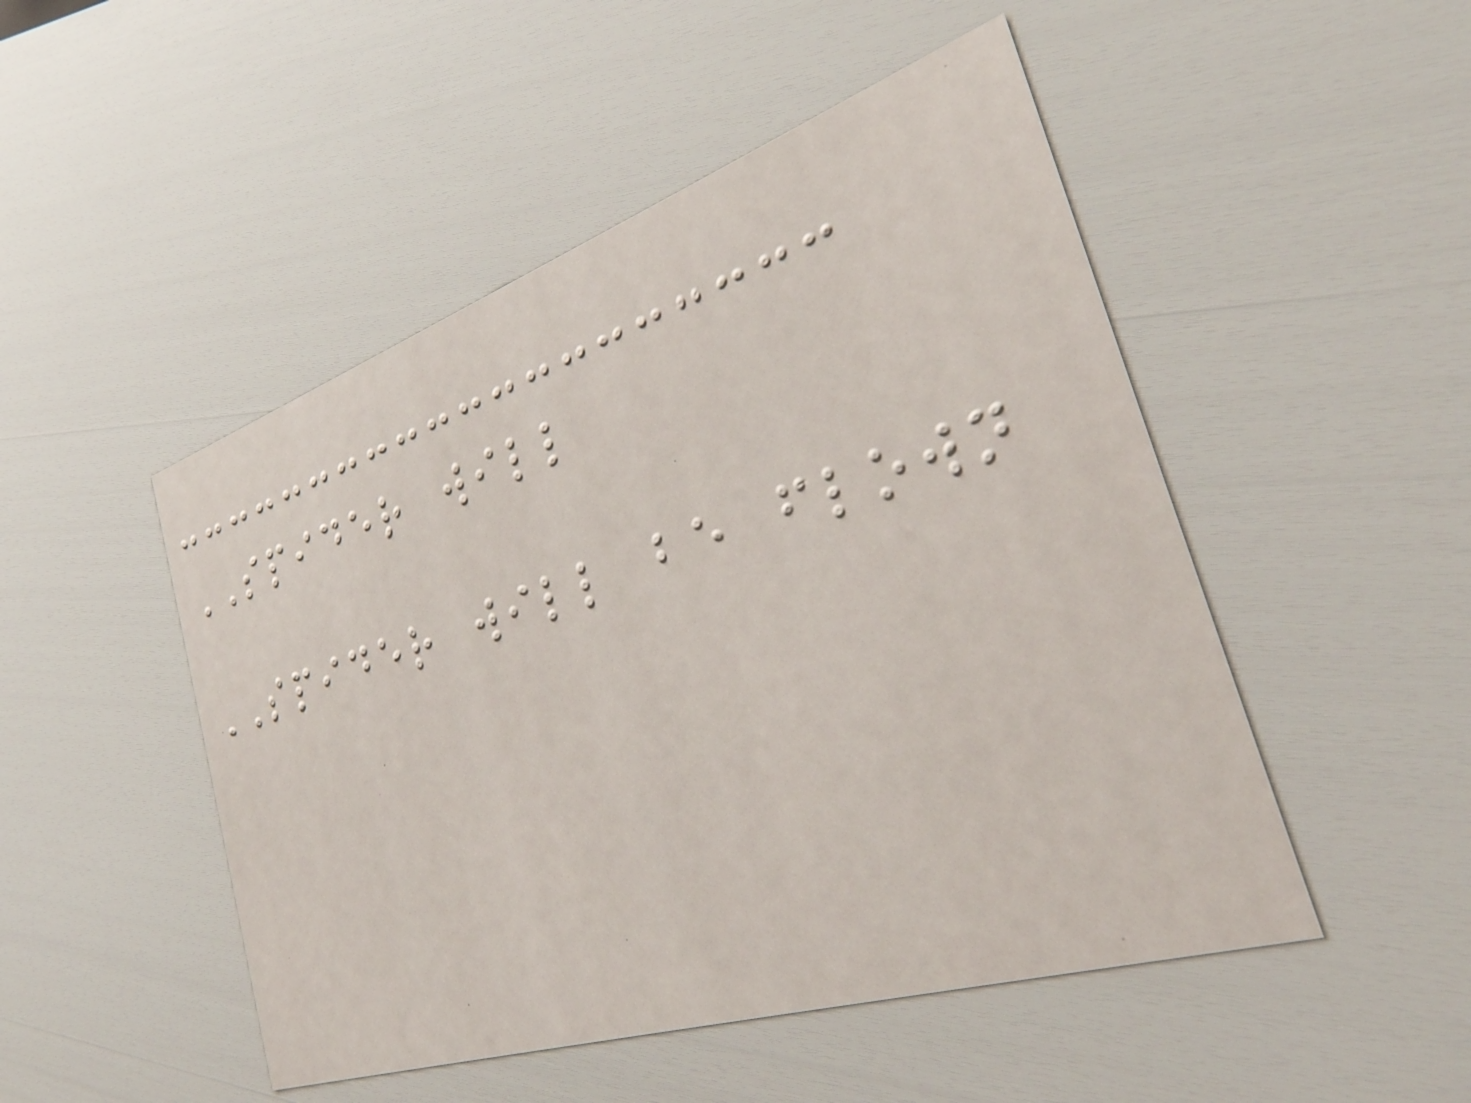SPIDER will
SPIDER will be flown
